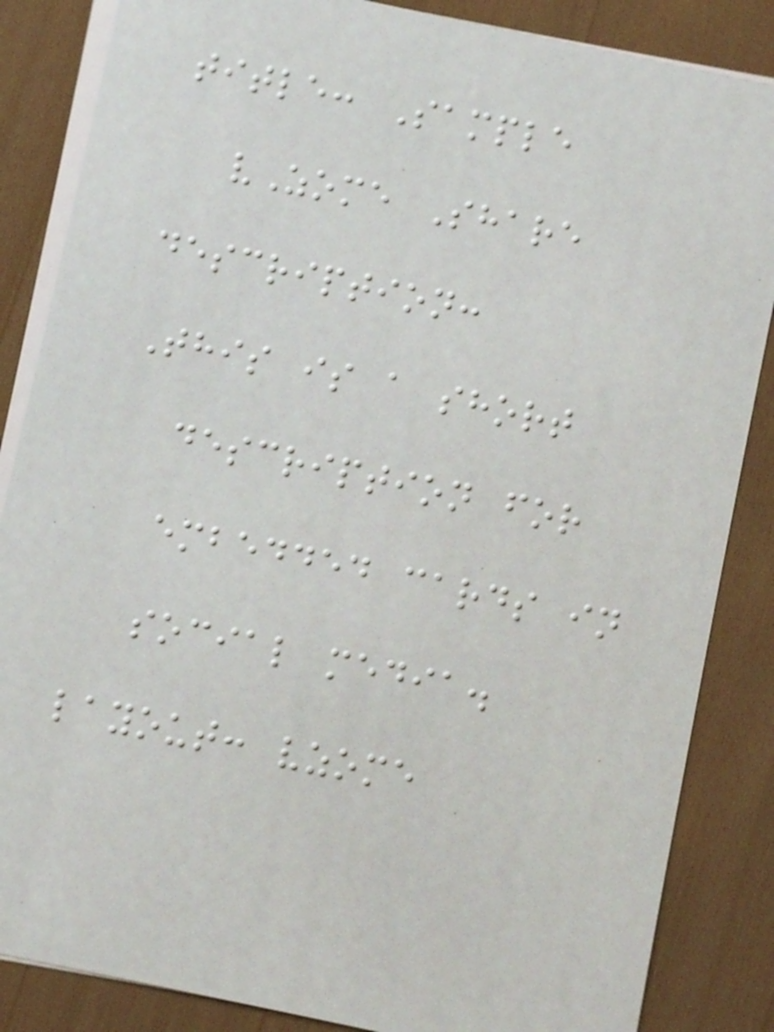title: Sample
vZome Share
description:
This is a short
description for
embedded cards in
social media.
layout: vzome
